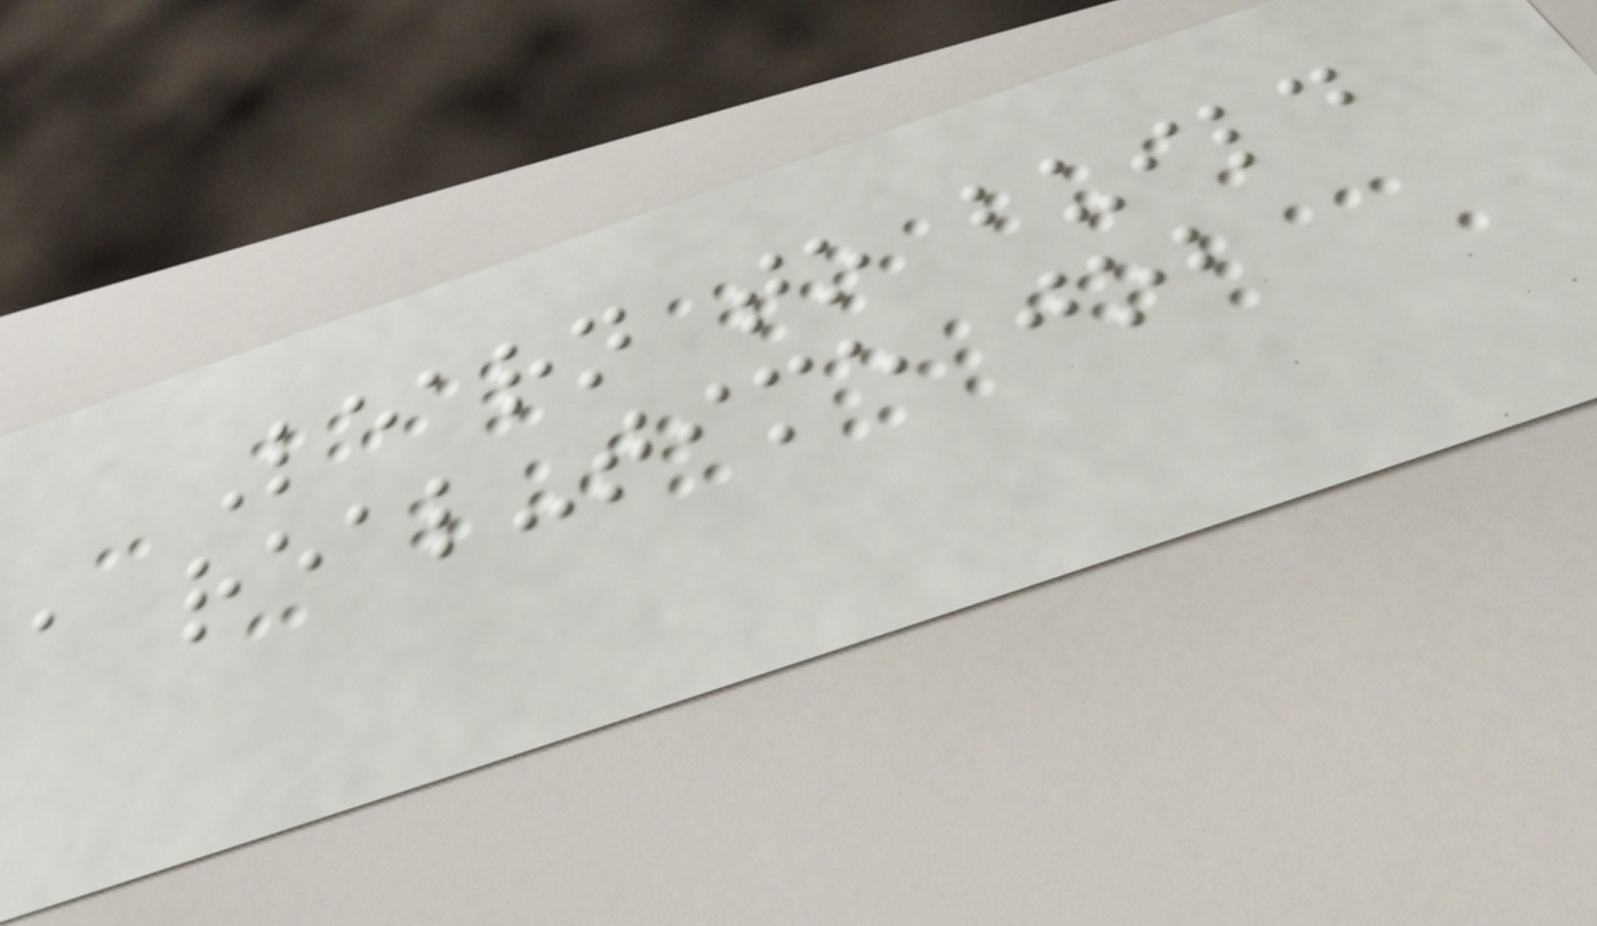Learn to build
a real-time job
